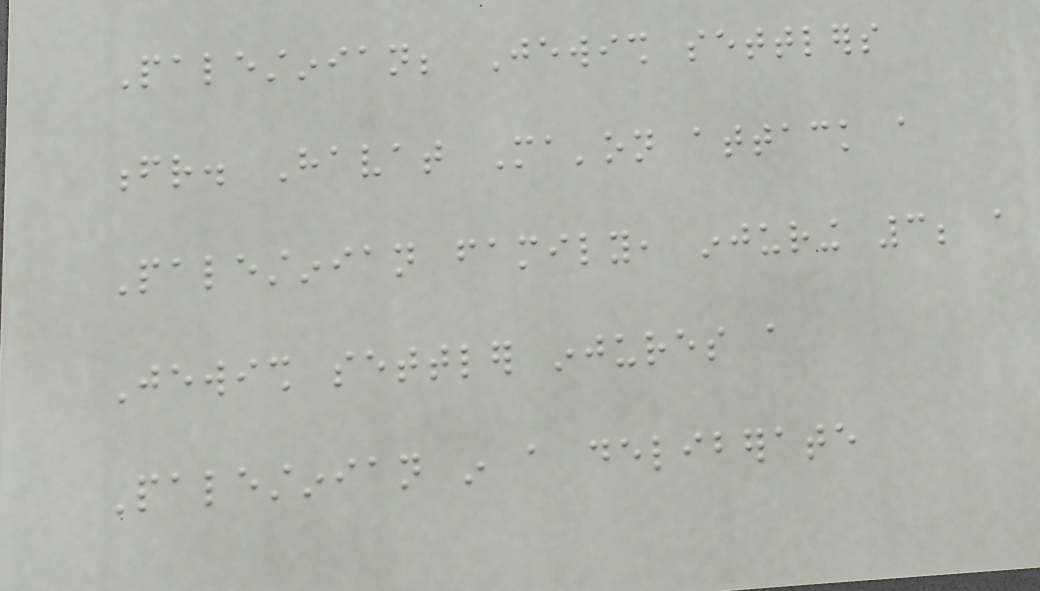Palestinian; Jewish settlers
fr. Havat Ma'on attack a
Palestinian family, injuring 3; a
Jewish settler injures a
Palestinian in a deliberate
